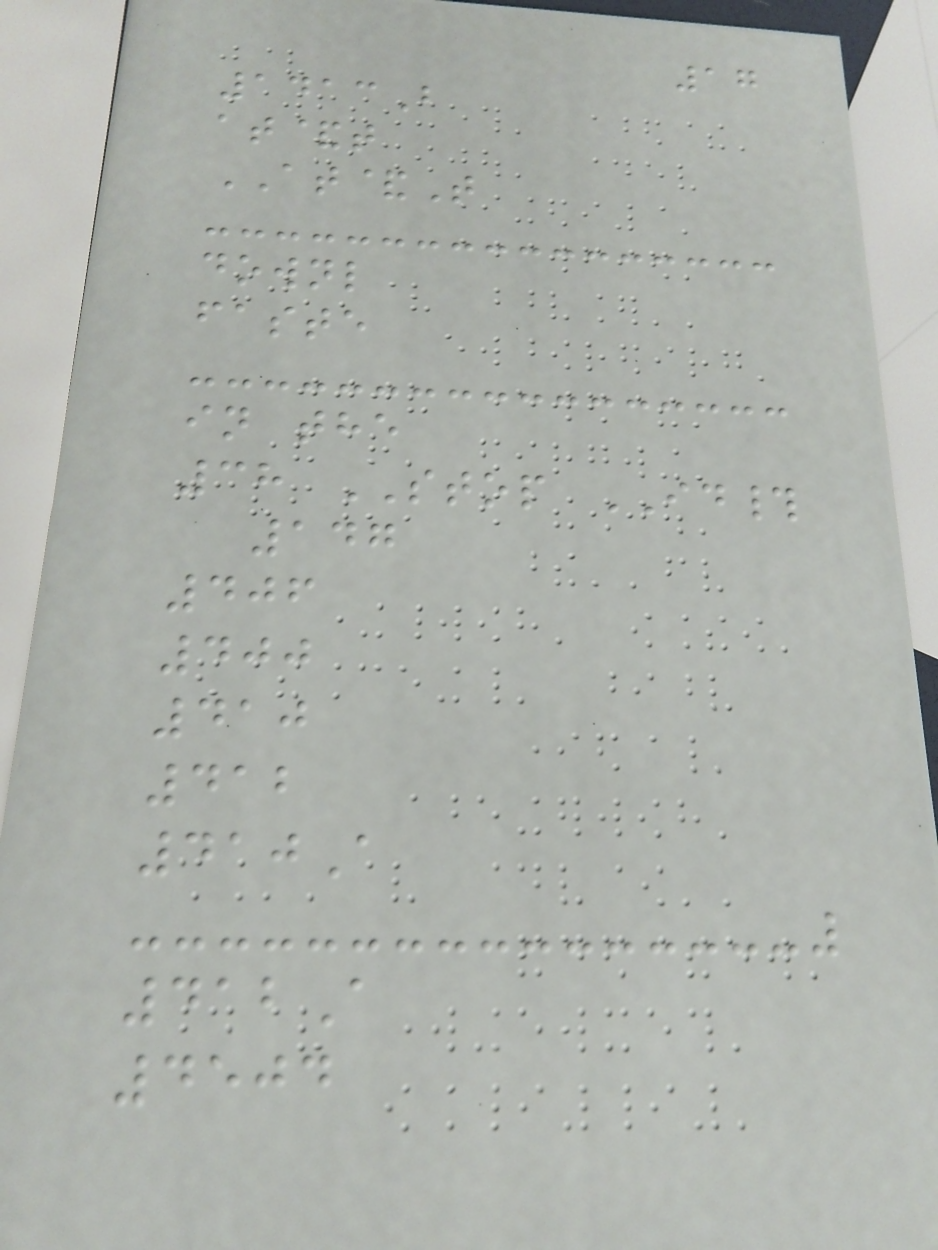17
1413B
at&t
AT&T
downl
faste
in the
38 STOP ID#
147
406
400
410
412
410A
412A
4504
